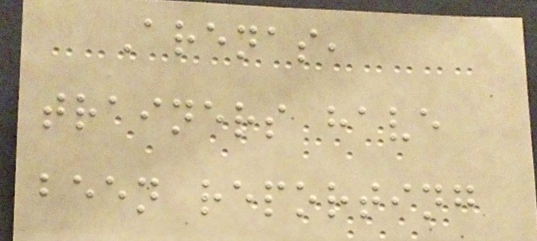Arenas,
trainers have
been reporting
